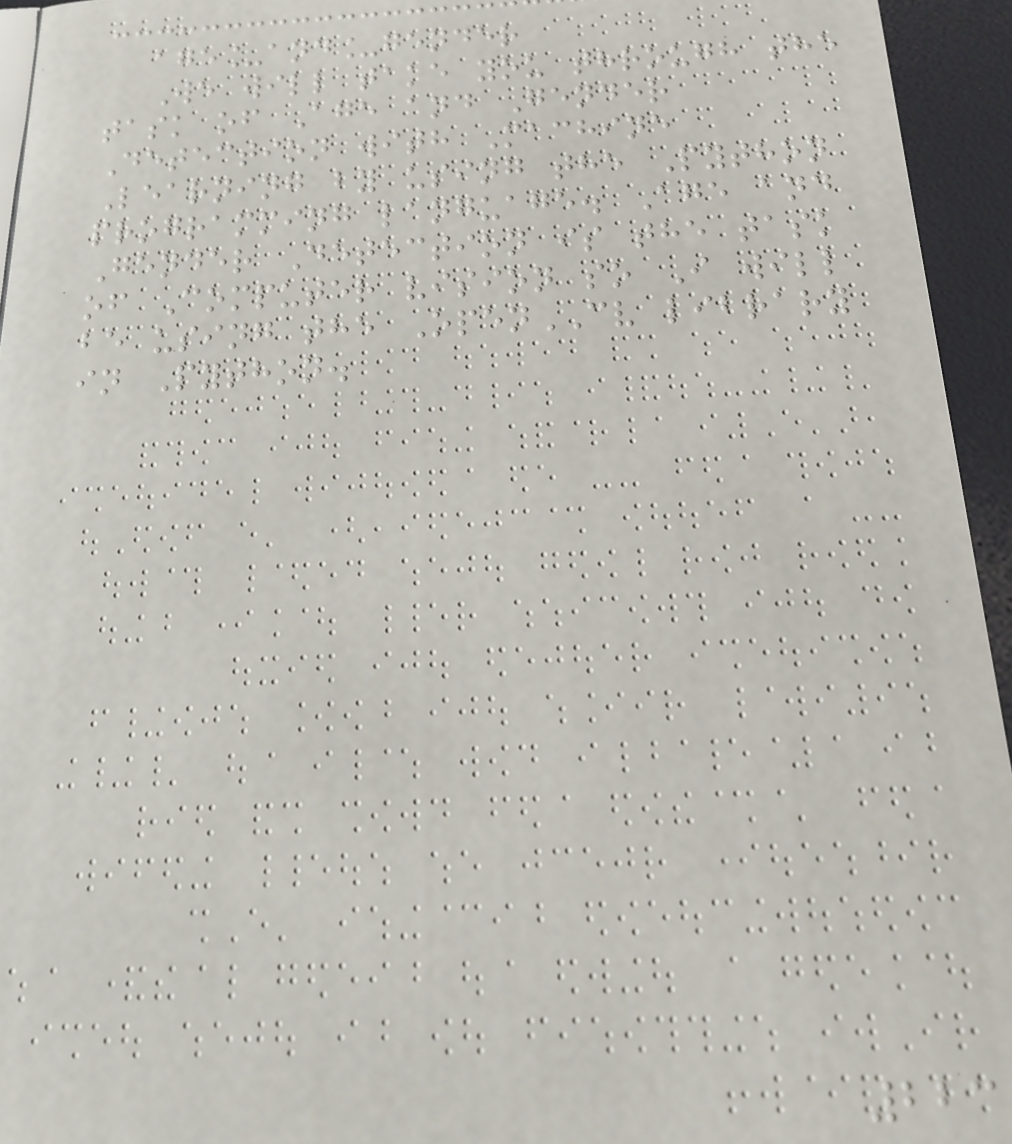age_and_gender
We will take you through the
task of Age and Gender
Detection with Machine
Learning by using the Python
programming language. Age and
Gender Detection is the task
of Computer vision so I will
be using the OpenCV library
in Python.
223
